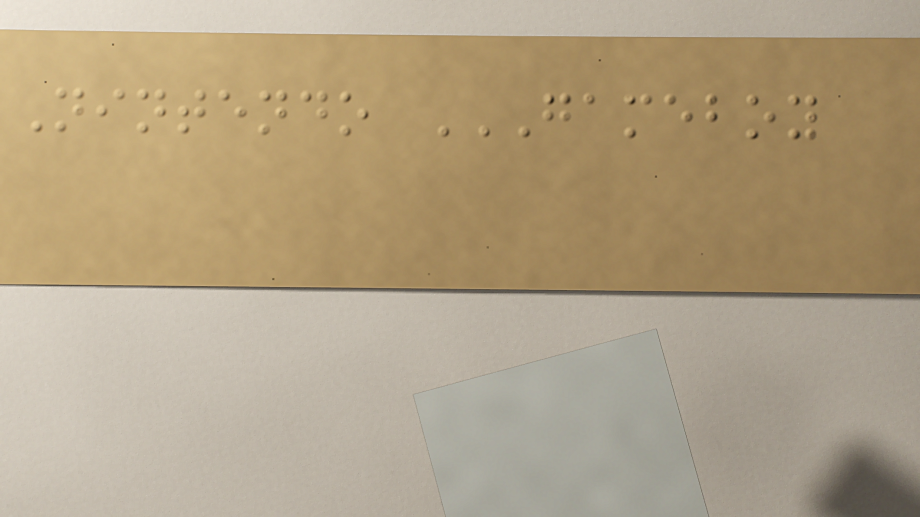Nintendo GAMEBOY
